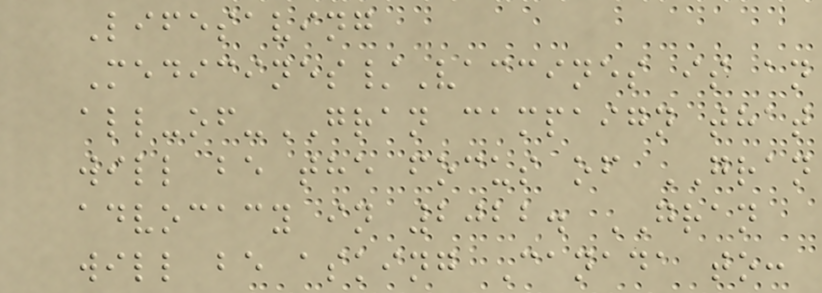Lifesaving
Medicines/Vaccines is an
all-of-GRAN campaign that
will be the focus of GRAN
advocacy in 2022. GRAN
will be asking Canada to:
